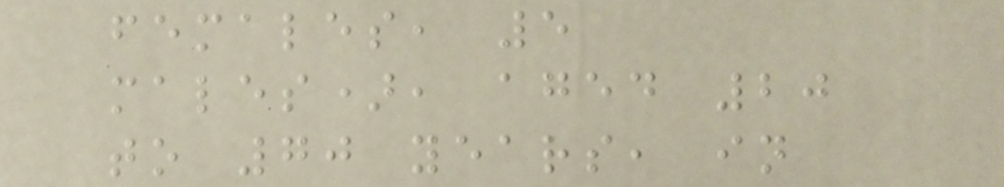females, 5
males), aged 20
to 70 years, in
